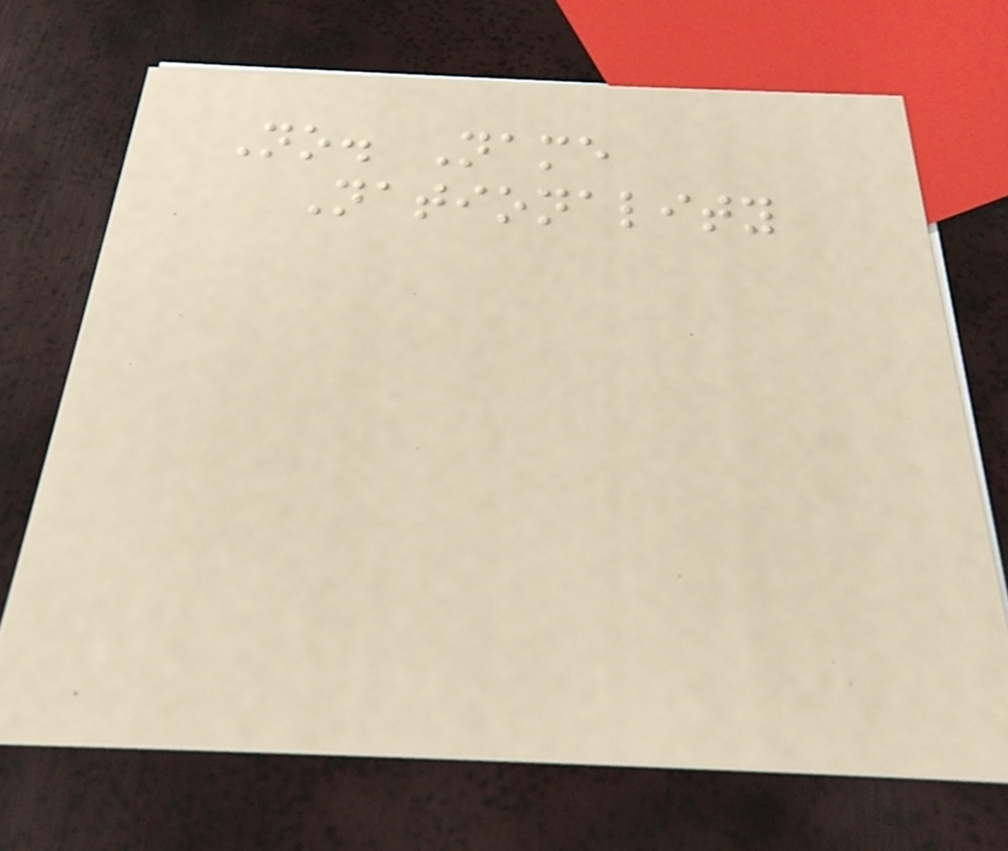No. Name
Nationality
